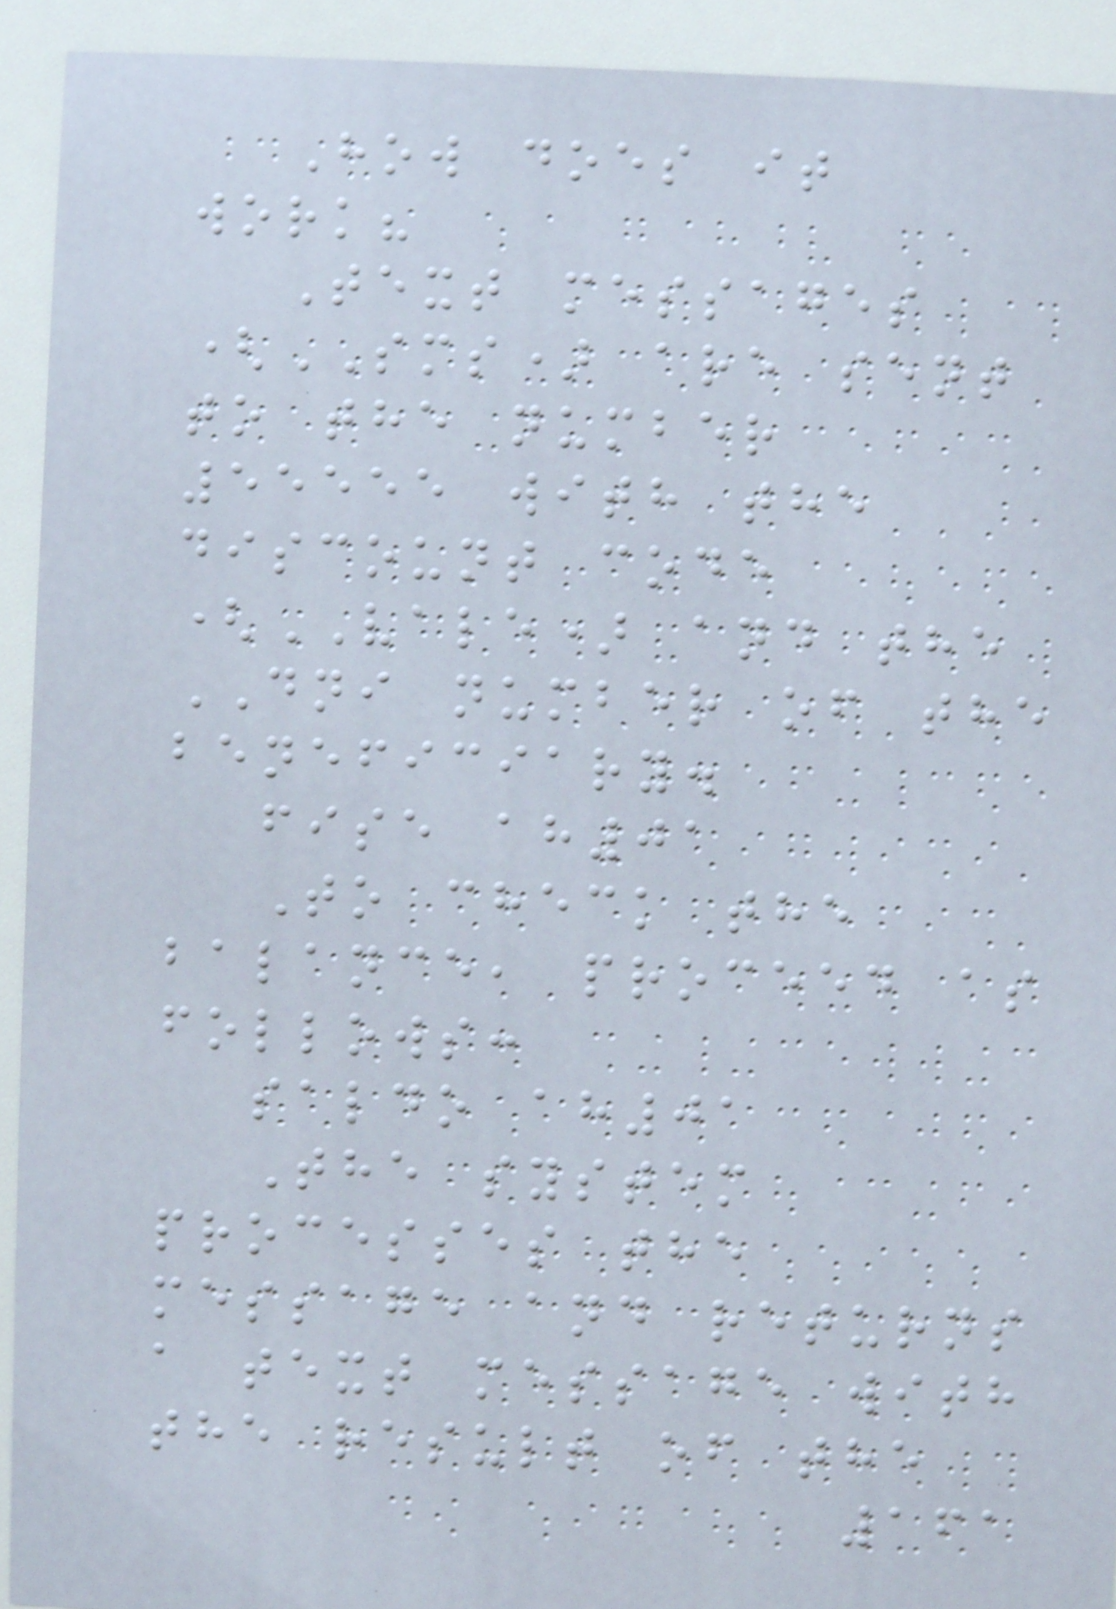How does it
work?
Text messages
(SMS) are sent
to the number
55555 with the
discount code
(VALE) and the
DNI number of the
beneficiary.
fise ah01
To check the
balance, proceed as
follows:
saldo ah01
The system
processes the
message and returns
a text message with
the result of the
161
